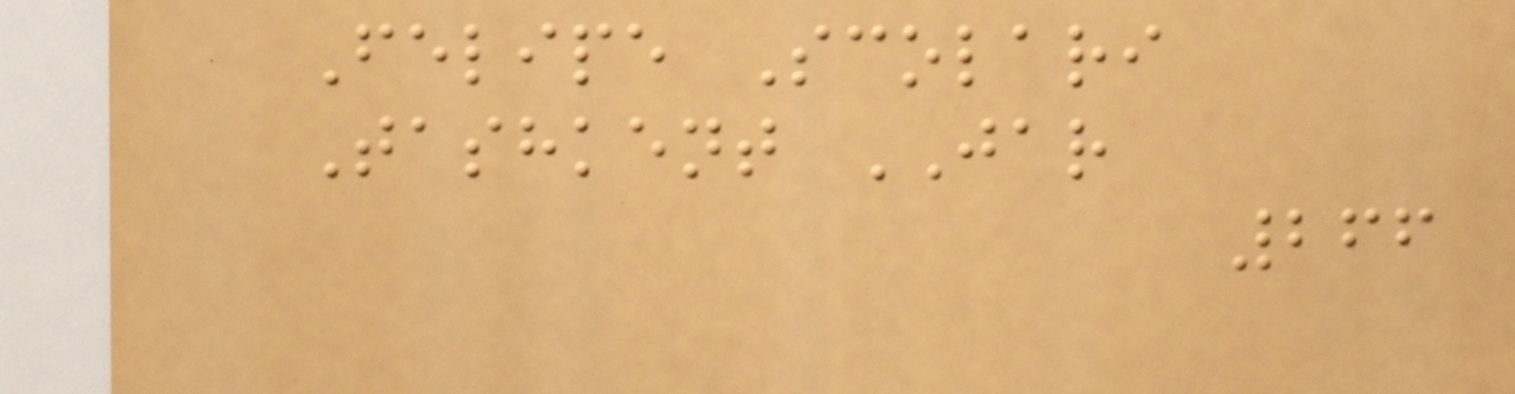Felipe Scolari
Tashkent JAR
266
